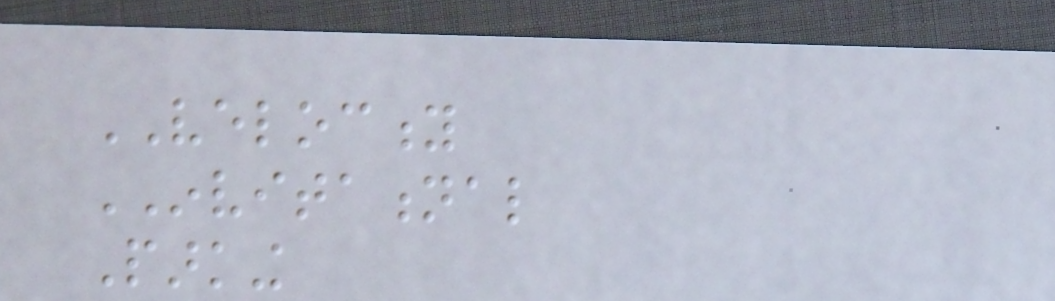VELOCITY
INVITATIONAL
Parking
